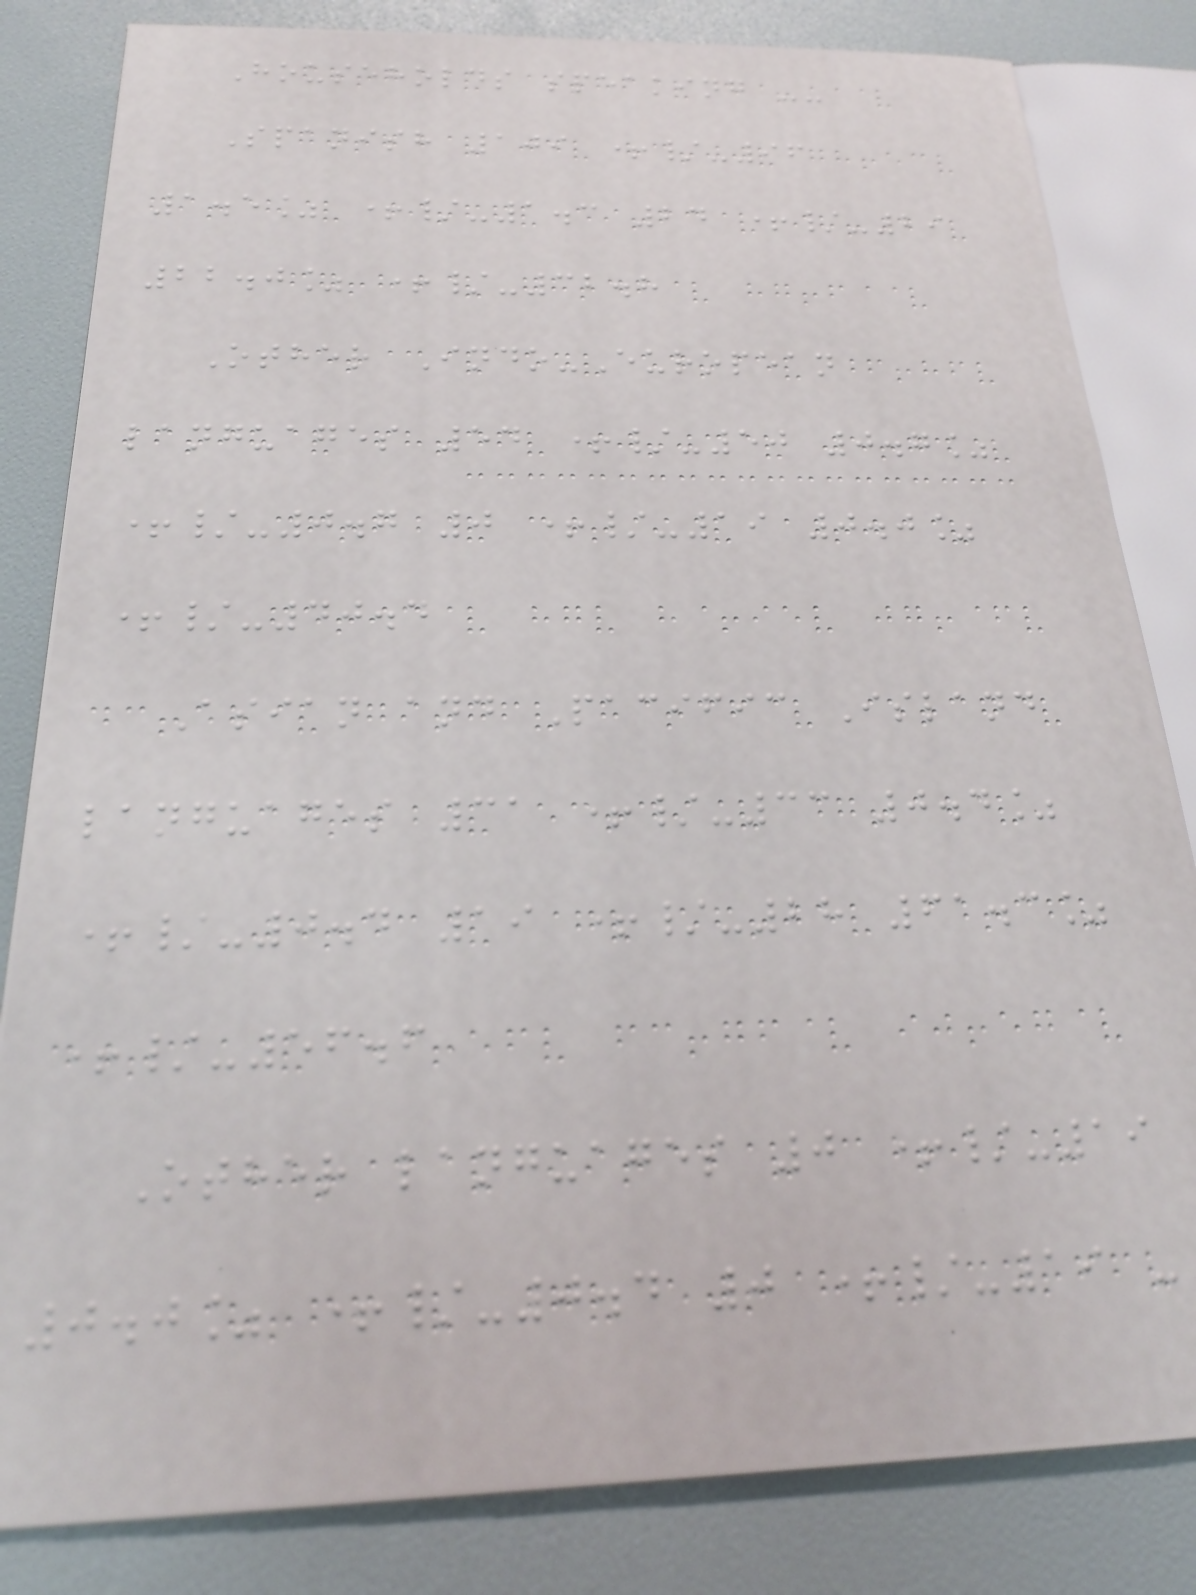Households speaking --
Spanish 109 +/-96
1.5% +/-1.3 24 +/-29
22.0% +/-32.8
Other Indo-European
languages 54 +/-50 0.7%
+/-0.7 0 +/-19 0.0%
+/-40.4
Asian and Pacific Island
languages 31 +/-33 0.4%
+/-0.4 19 +/-28 61.3%
+/-56.6
Other languages 0 +/-19
0.0% +/-0.4 0 +/-19 -
